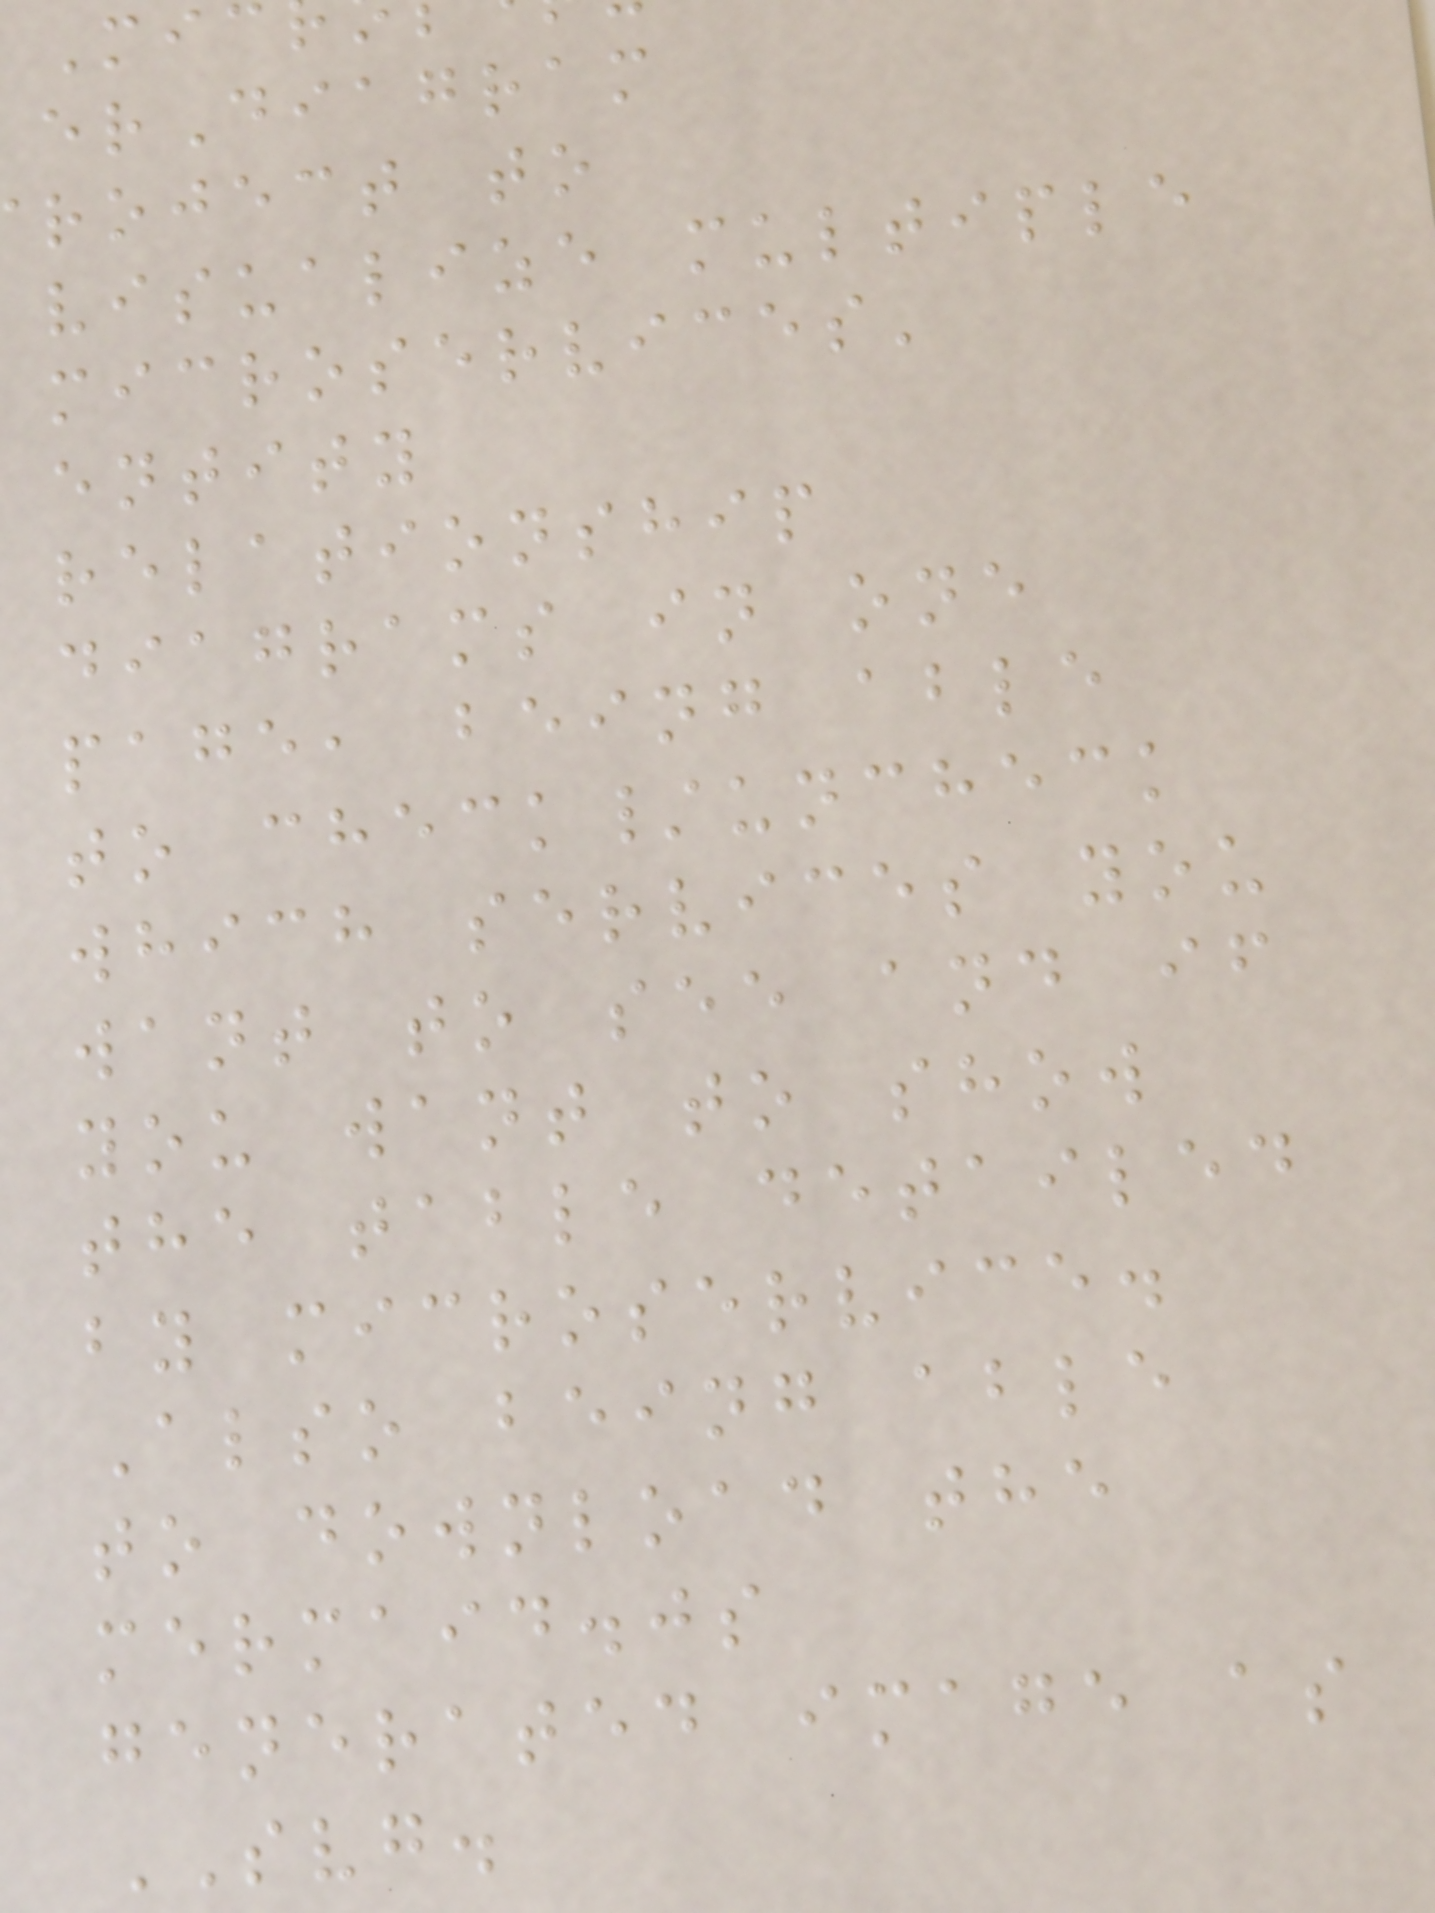erDiagram
roject to
visualize multiple
microservices'
entity
relationship
diagrams in one
page, being able
to check/uncheck
which services you
want to see and if
you want to show
the table detailed
by microservice.
Also being able
to download the
mermaid.js
generated image as
SVG.
